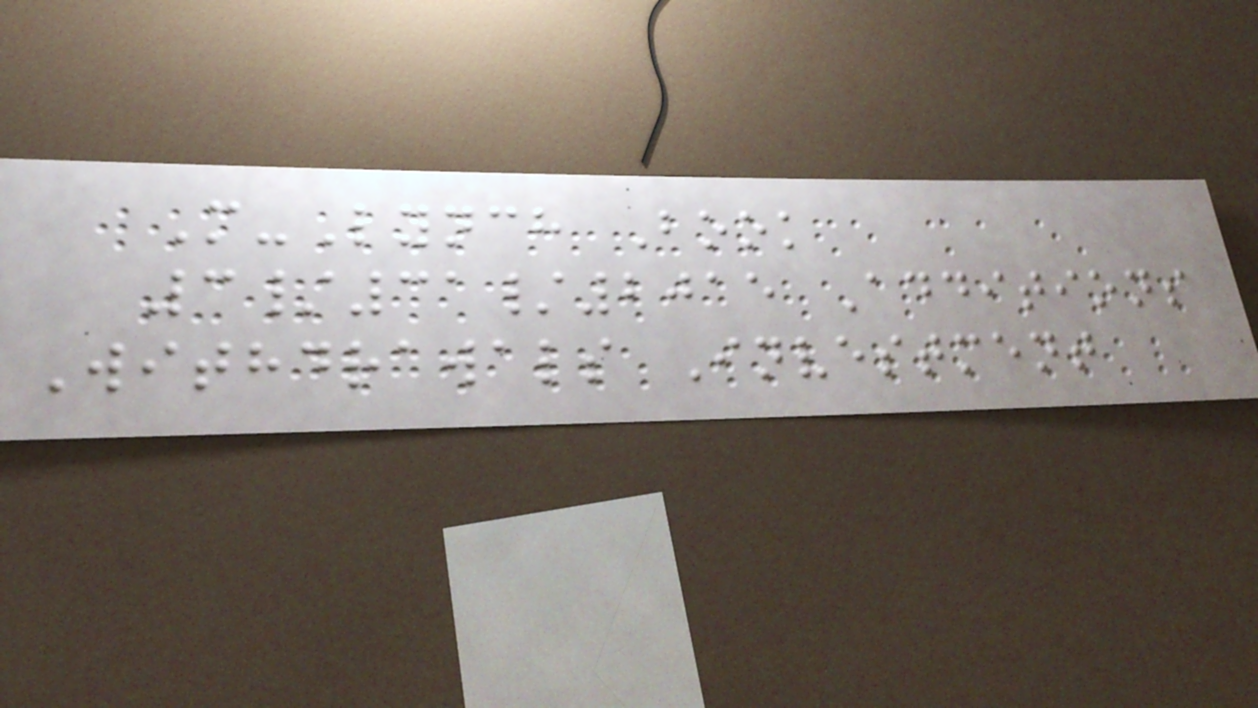M-Lynch Book
3/31/2015 Additions
Withdrawals Investment
